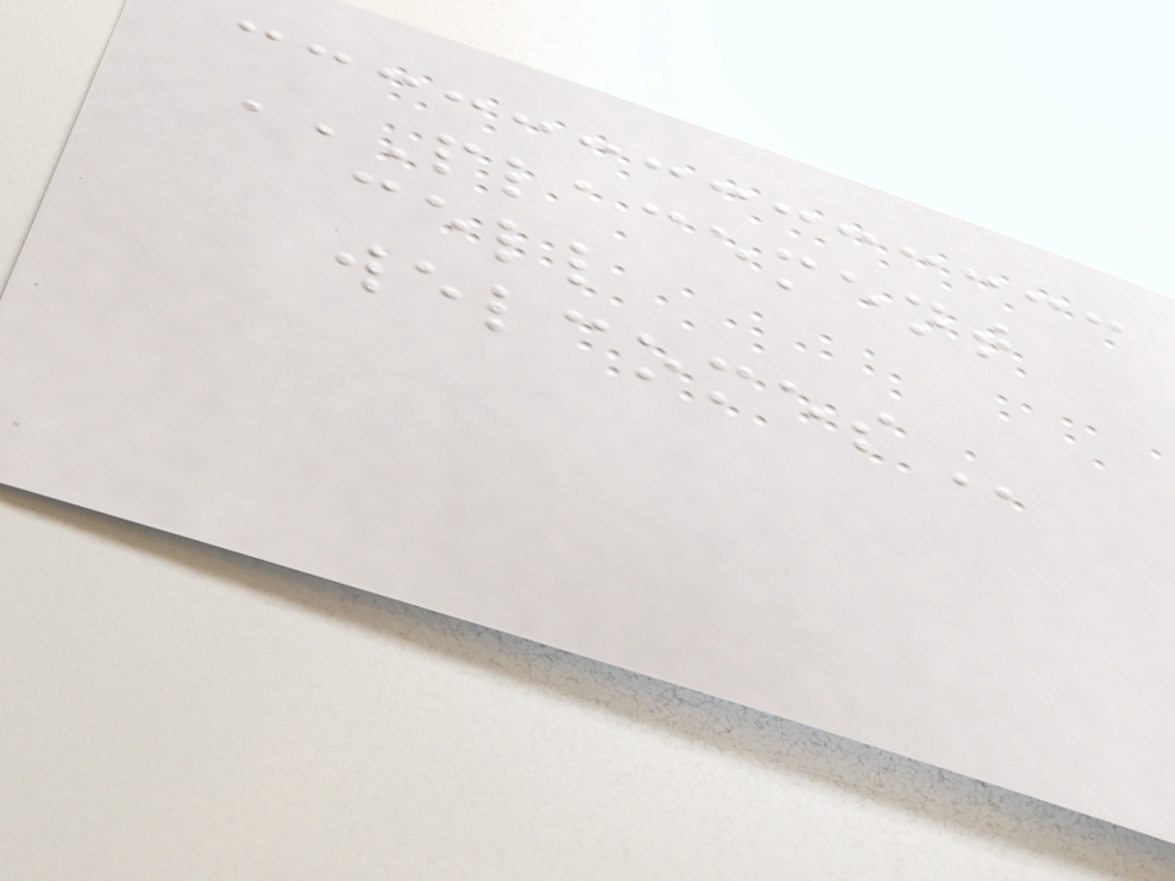PLACEMENT
CELL
WELCOMES
